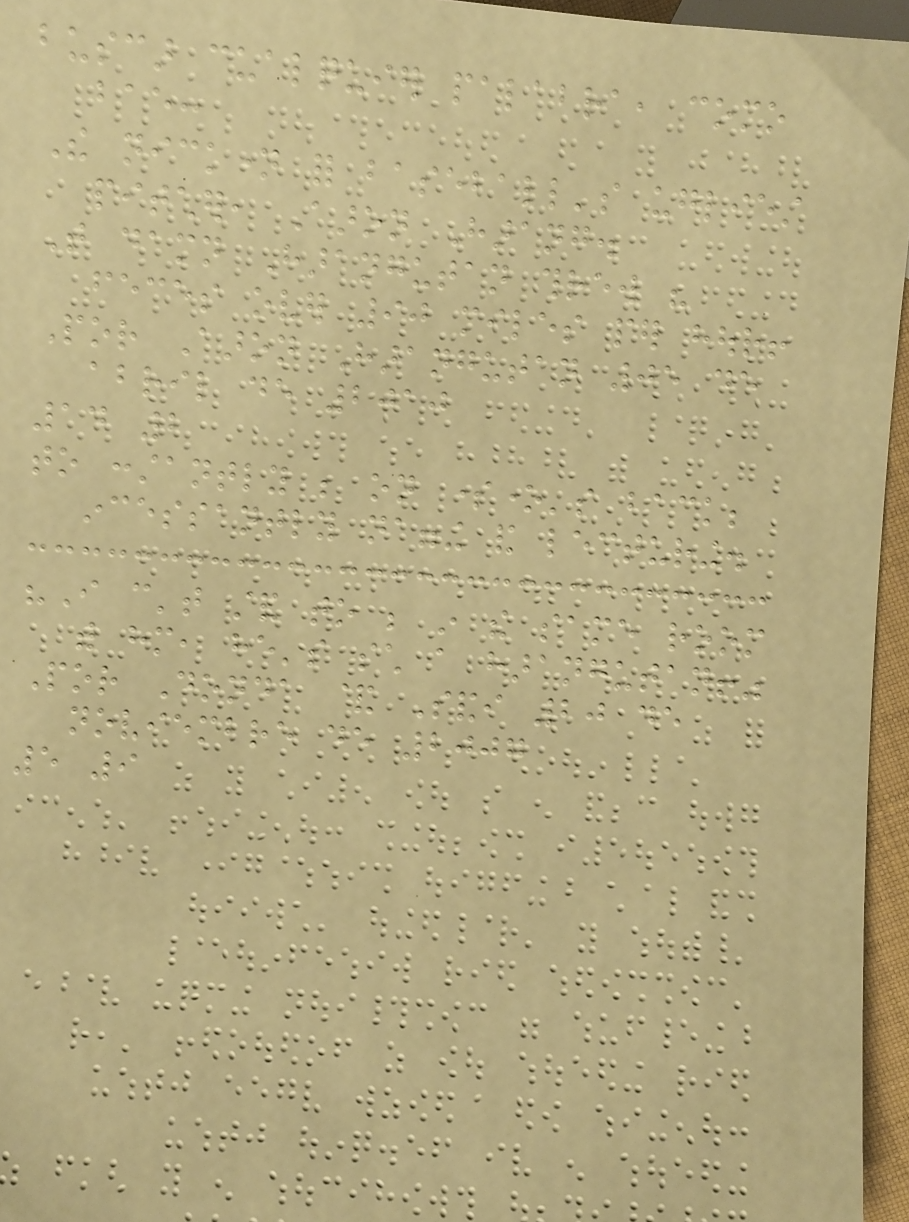buscar cualquier palabra, como
bae:
The nickname for baseball's ugliest
pitcher, Aaron Harang.
That damn Harangutan threw his
feces over 90 miles per hour!
Por Aaron Harangutan 05 de
abril de 2010
14 2
to constantly be on someone's back;
incessantly nagging and lecturing.
"I can't stand to be in the same room
with him, he's such a harangutan!"
Por Donda & Sandi 20 de
noviembre de 2007
5 9
